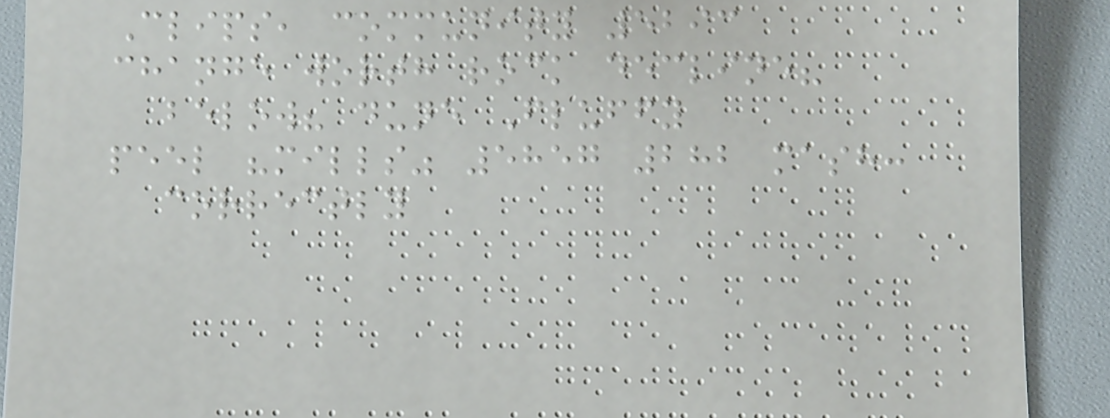Clips, community 5293
change worth rock decline?
below? dune Fluffy
peel "mills" 5857 282 mash:
correctly
